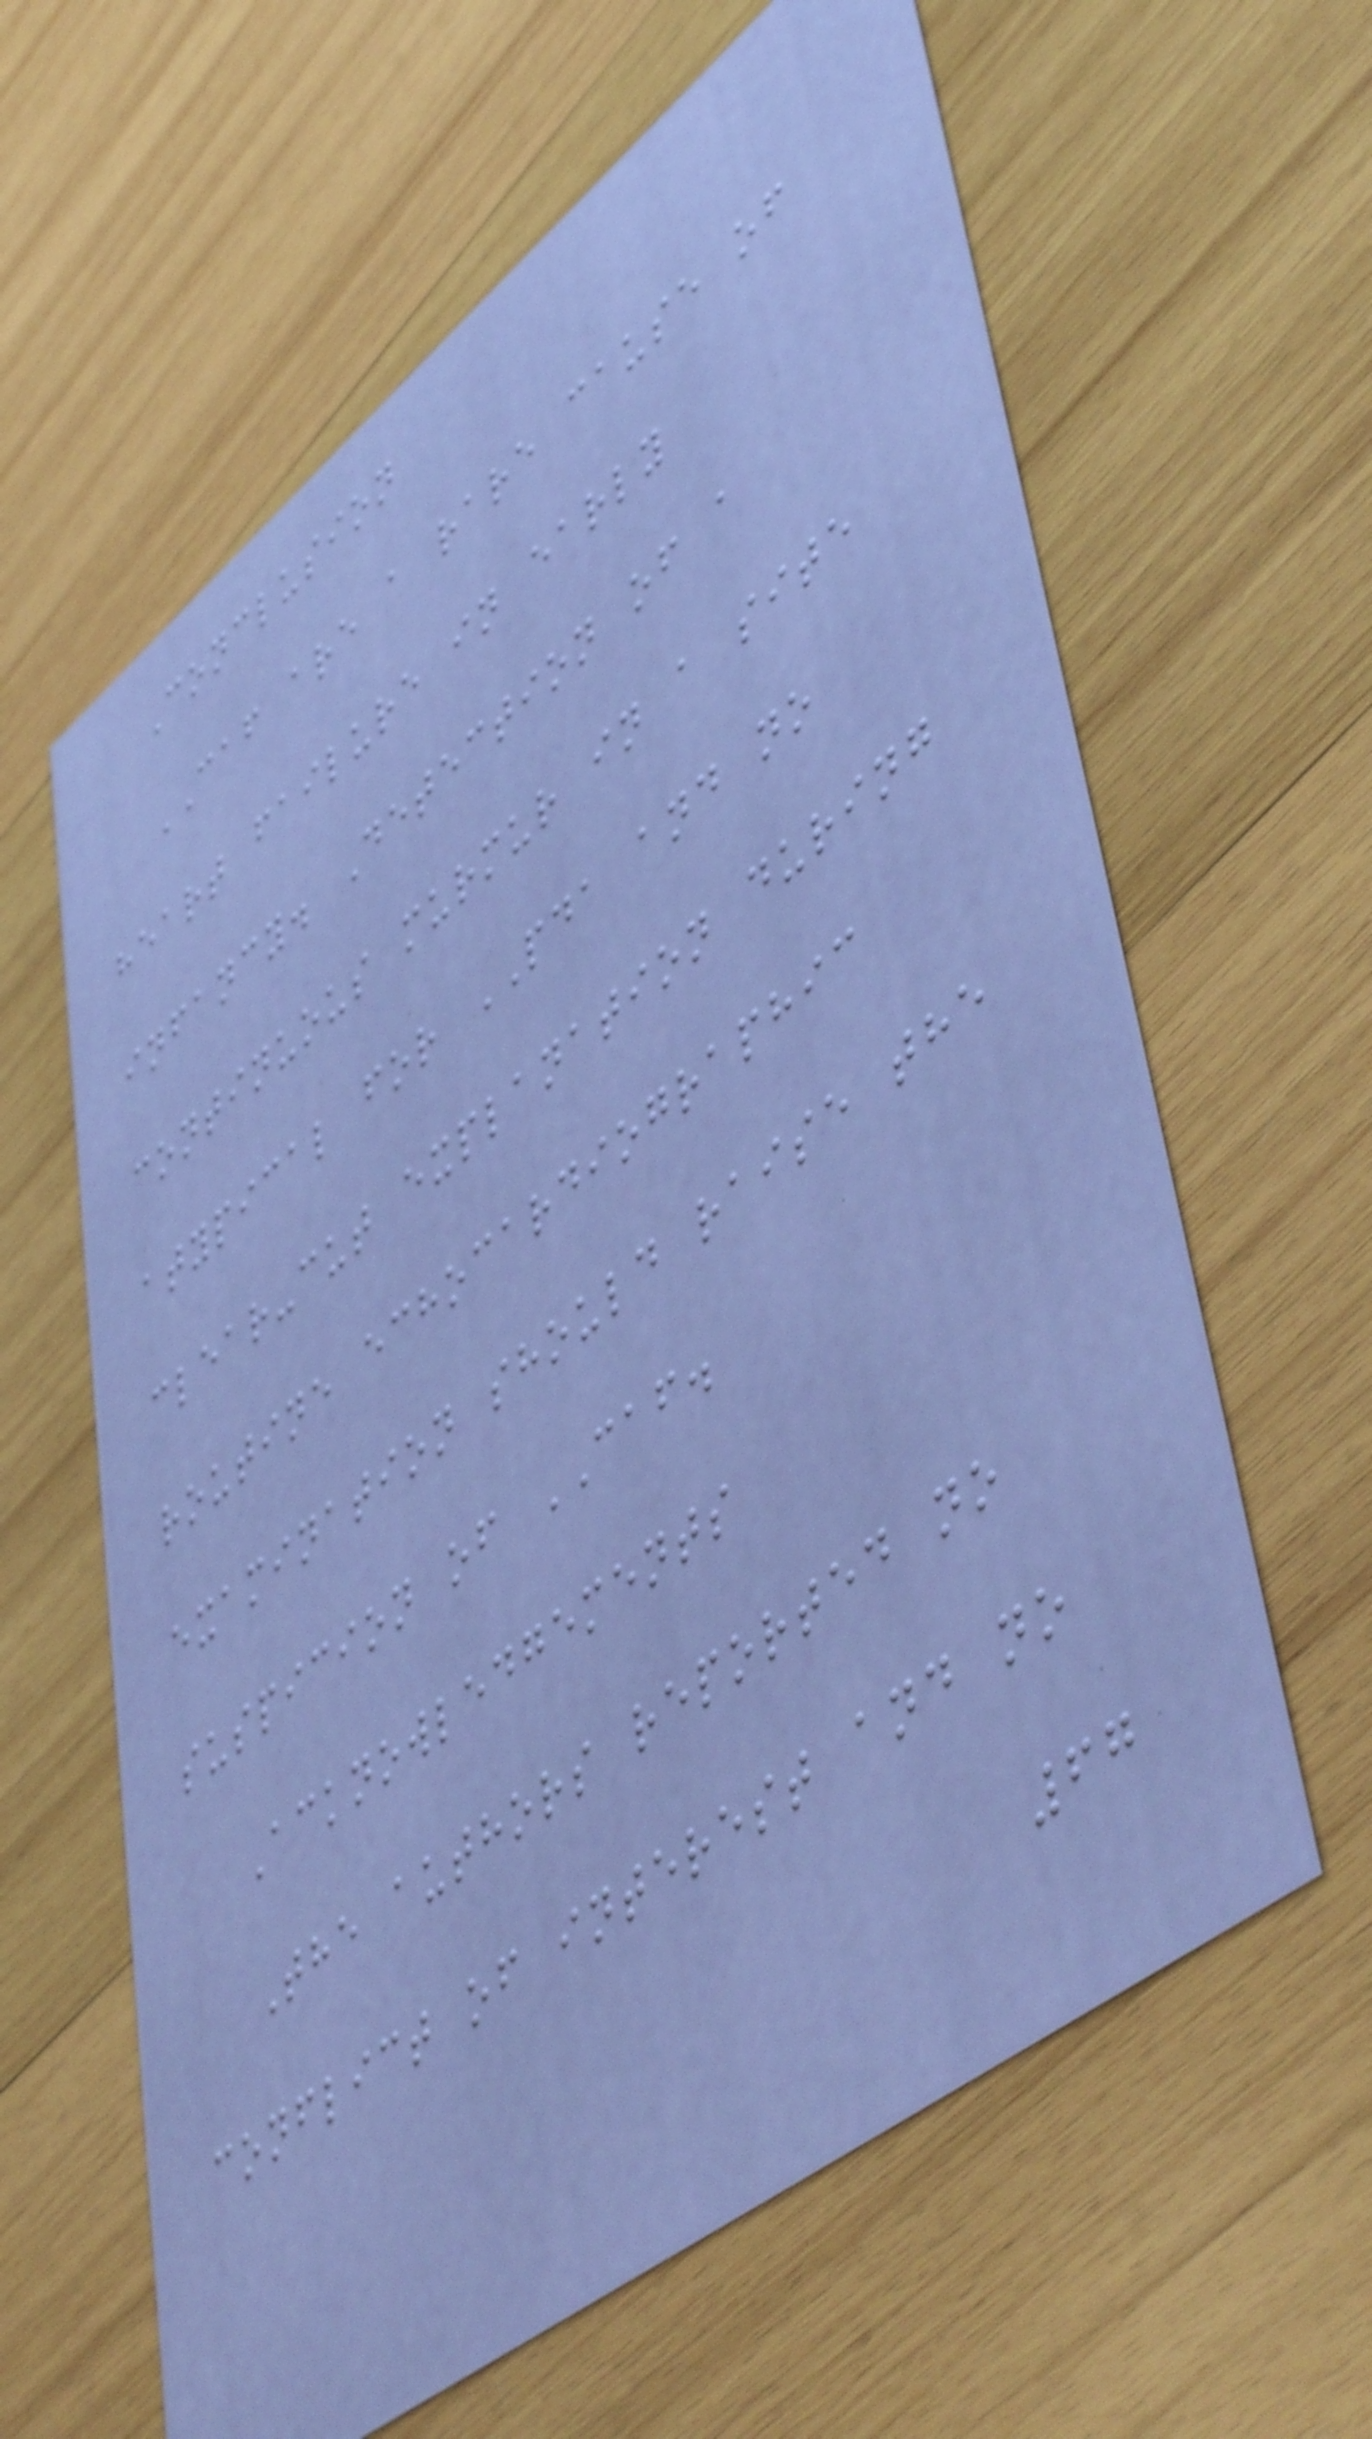Conclusion
CAF are a rare cause of
heart failure in early
infancy. Detection of a
continuous murmur in a site
atypical for PDA and no
clear-cut explanation during
routine echocardiographic
examination should raise the
suspicion of CAF.
Acknowledgements
The authors reported no
conflict of interest and no
67
